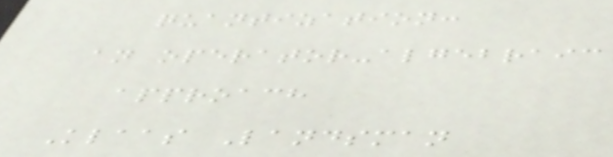quantization:
an operator-algebraic
approach
Klaas Landsman
